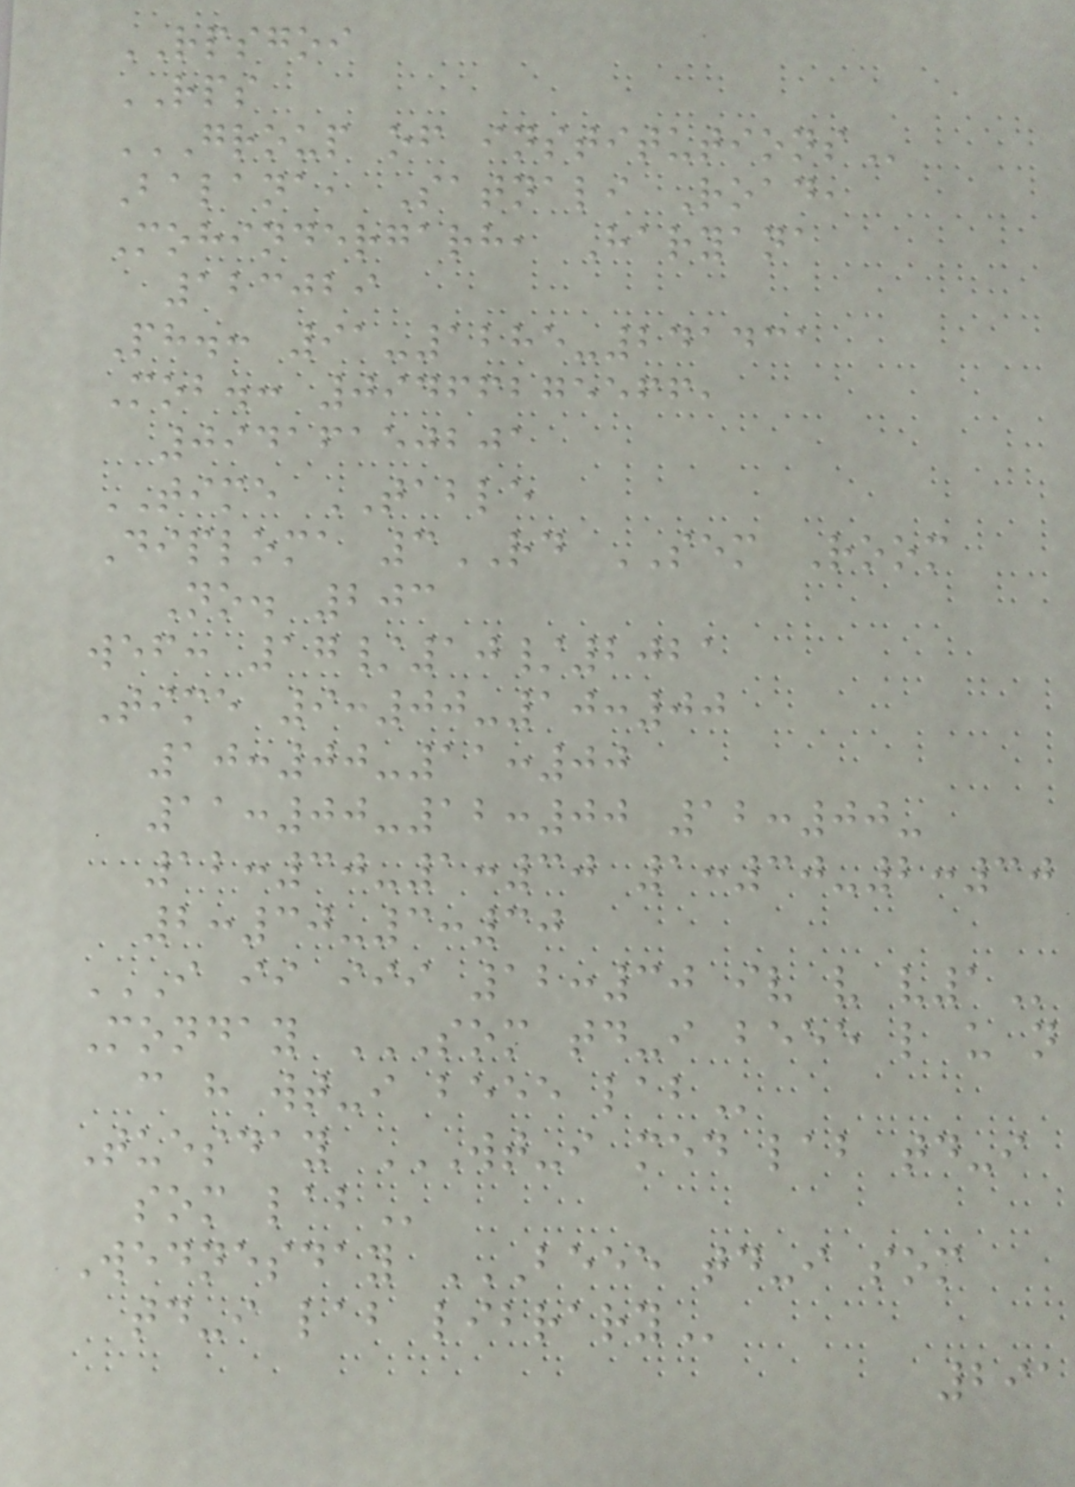RPSGOI
RPS
GROUP OF INSTITUTIONS
Balana, Satnali Road,
Mohindergarh, Haryana
123029
Ph.: 91-1285-241431
Mob.: 09466275566,
09416150201
TIME TABLE
Diploma 3RD SEM Room
No. 203
wef: 17/10/2021
Time 9:00-10:00
10:00-11:00
11:00-12:00 12:00-
12:30-1:30 1:30-2:30
2:30-3:30
I II III 12:30 IV V V1
Monday SOM TD-I BEEE L U N
C H WT-I BEEE LAB
Tuesday WT-I MED LAB TD-I
SOM LAB
Wednesday BEEE TD-I SOM
TD-I LAB LIBRARY
291
